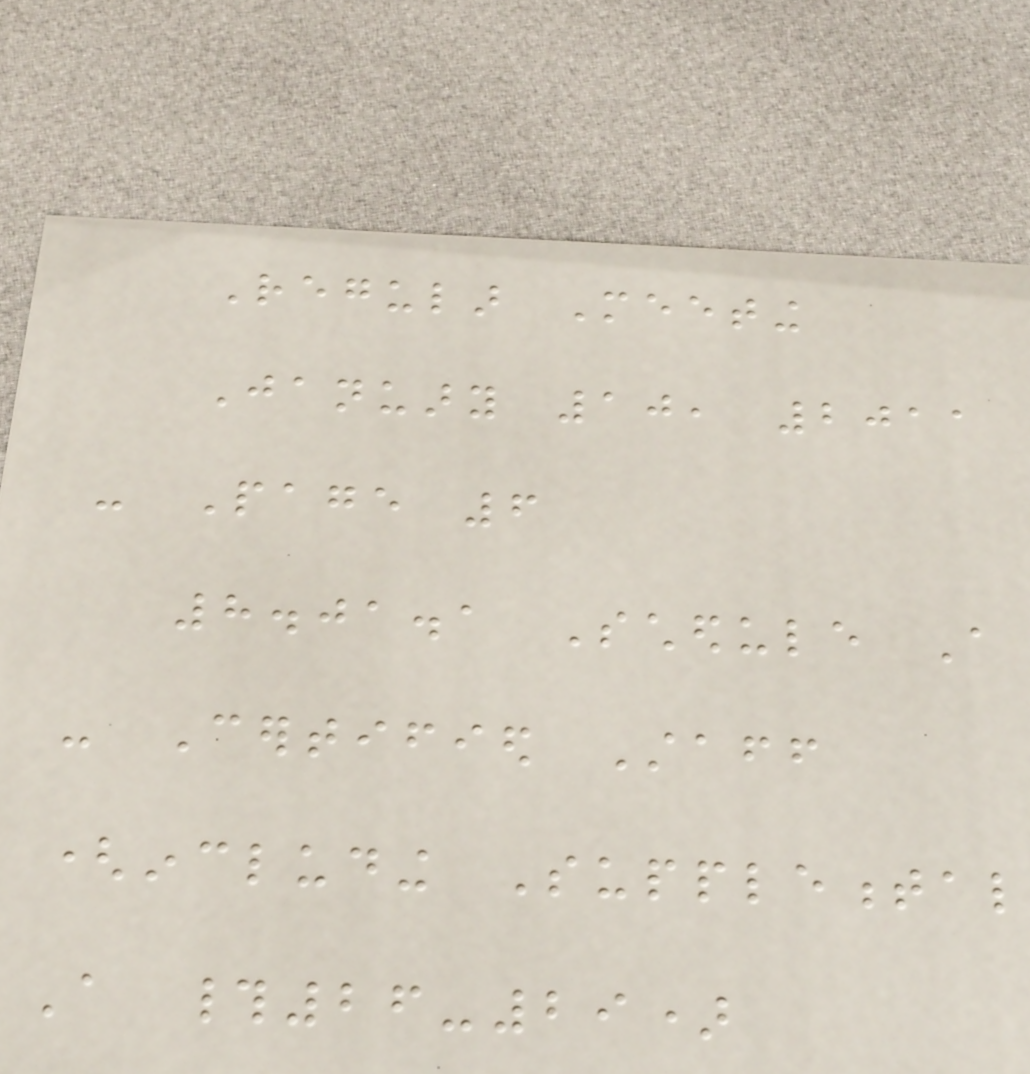Regular Meeting
January 10, 2011
- Page 6
8.01.1 Schedule A
- Certified Staff
(including Supplemental
A #26-29)
